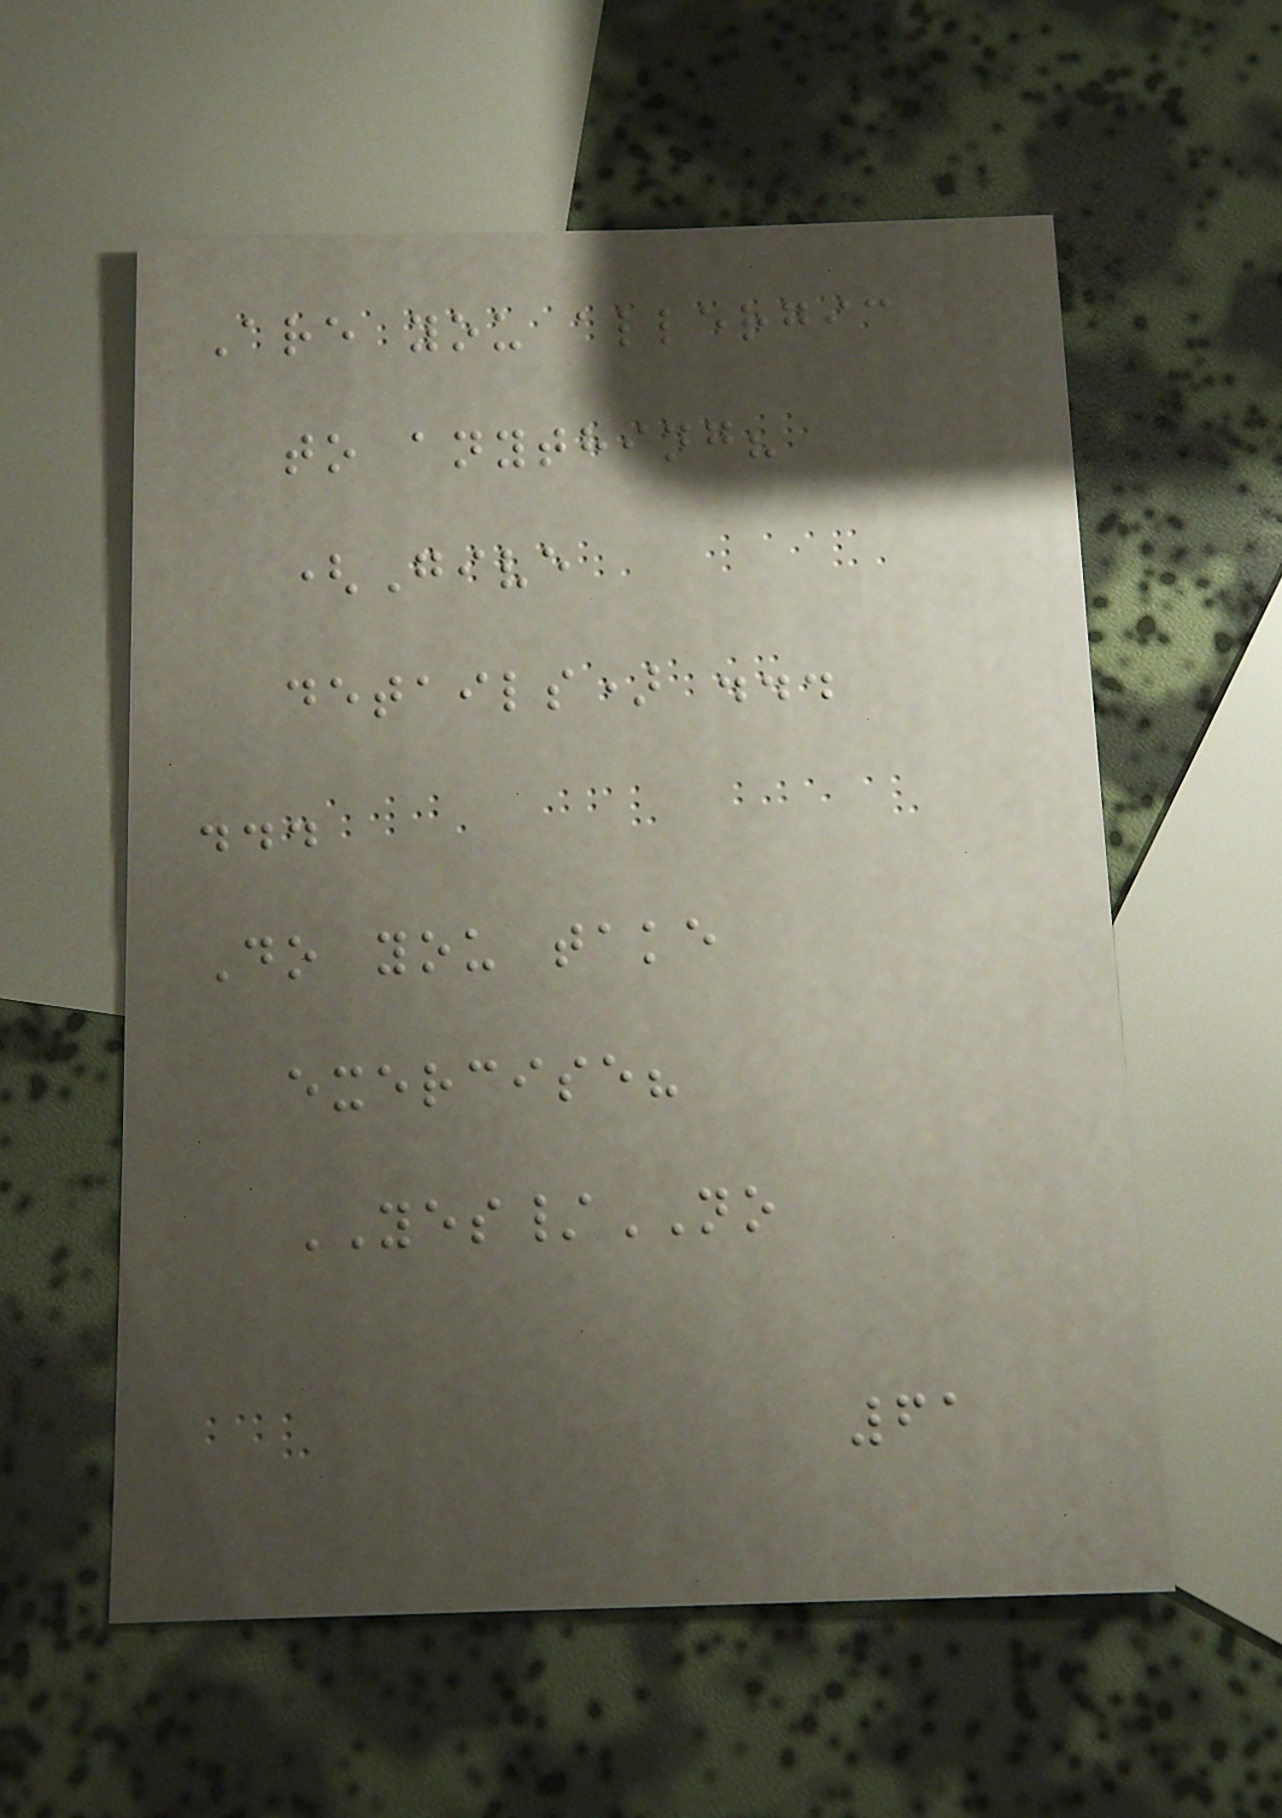Are you allergic
to anything?
(Give
details) ...
...
Do you take
exercise?
YES/NO
61
